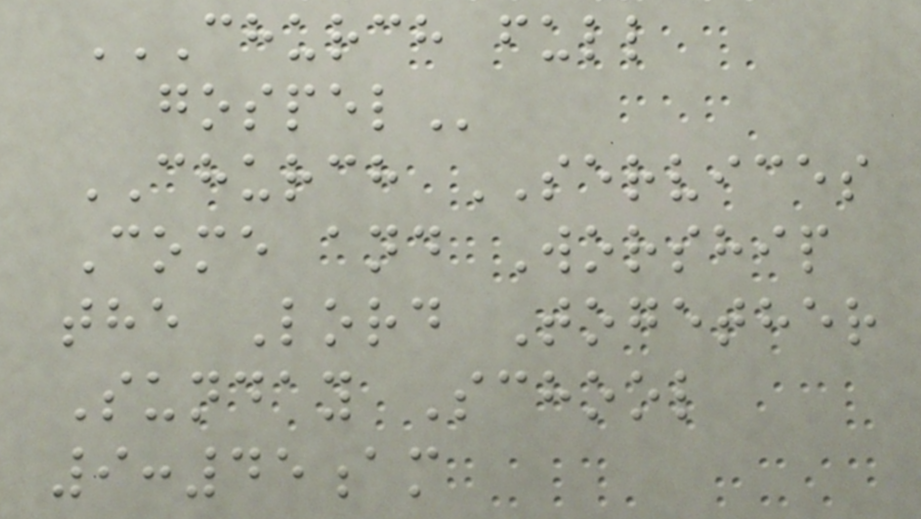CHURCH FULL
GOSPEL
CHURCH SERVICES
Come and Worship
the Lord Together
Sunday School
9:45am
